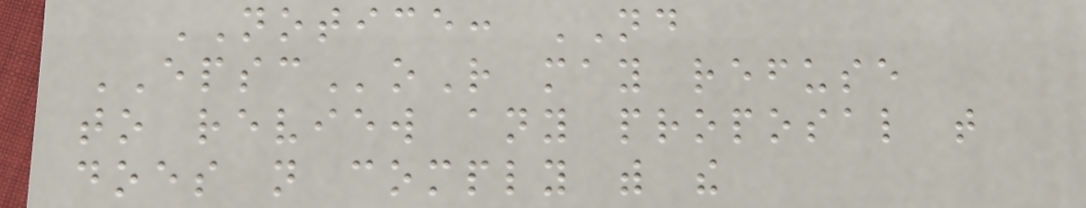NOTICE: ND
EPSCoR may refuse
to review any proposal that
does not comply with the
